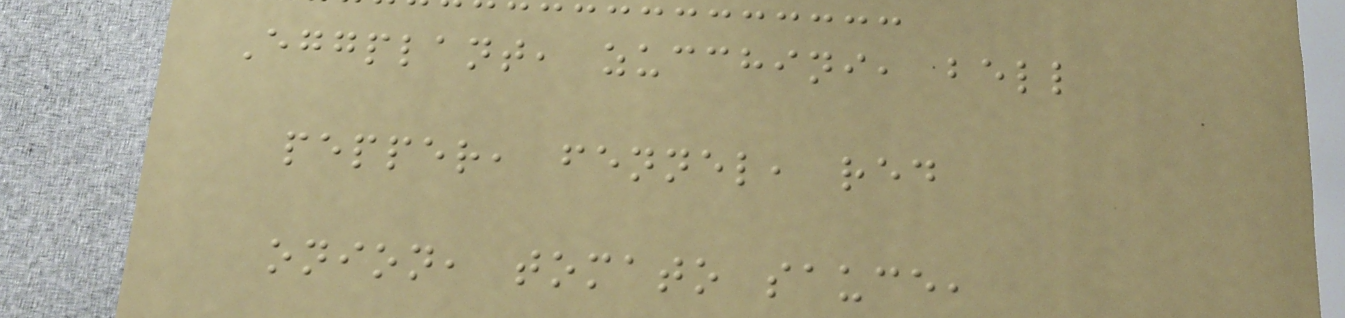Eggplant, zucchini, bell
pepper, fennel, red
onion, tomato sauce,
